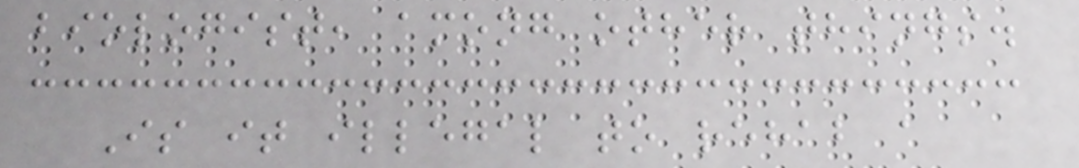biologist, among other things.
Is it illegal to rehab a
